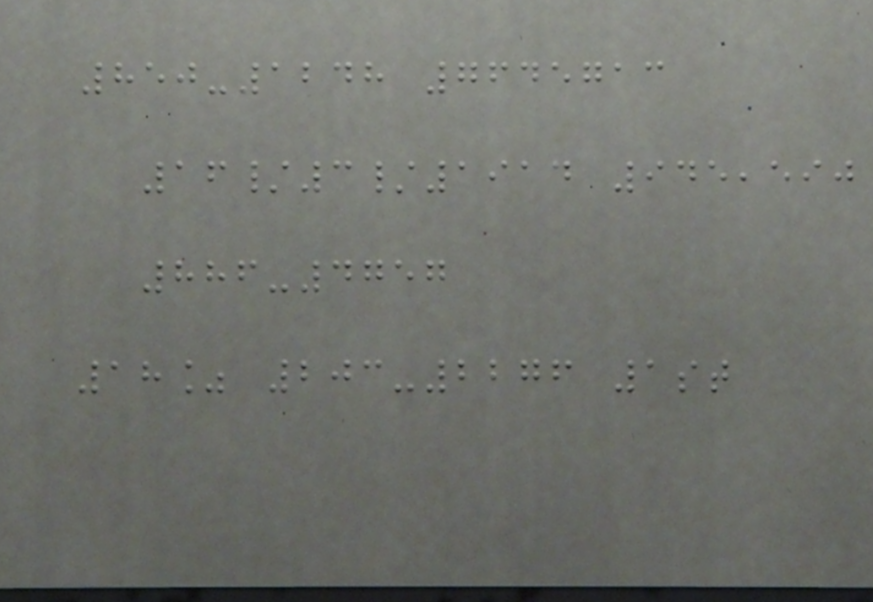850-1248 7645713
16/3/1914 945,590
886-4757
18% 203-2276 1st
